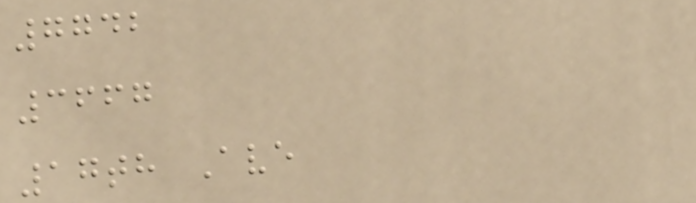7742
3667
17th Ave
